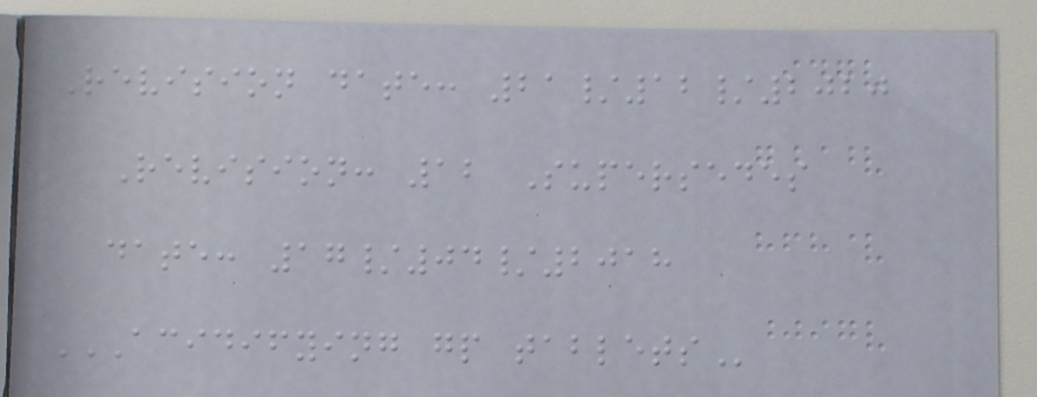Revision date: 21/12/2020
Revision: 12 Supersedes
date: 17/04/2018
ACIDIFYING GP TABLETS
